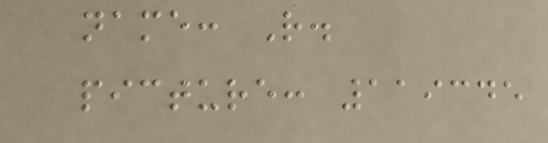name: R.
picture: 119345
